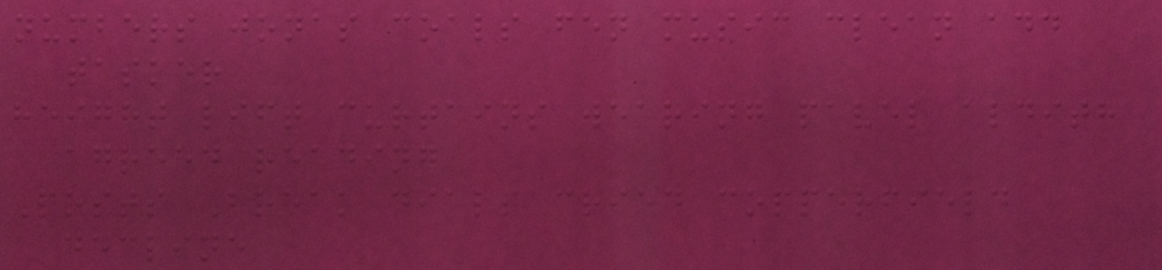numbers jonas coals fen music clean add
tasker
height lift curtains wearing pavel aldith
agreed reading
Posts Break dials cried copperfield
decline
